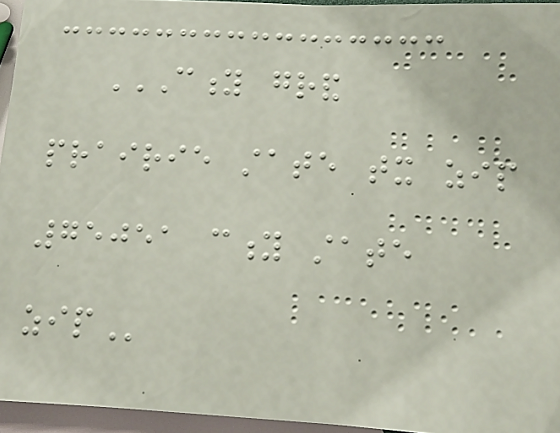CITY GRAND
PRAIRIE STATE TX ZIP
75051 CITY STATE
ZIP
